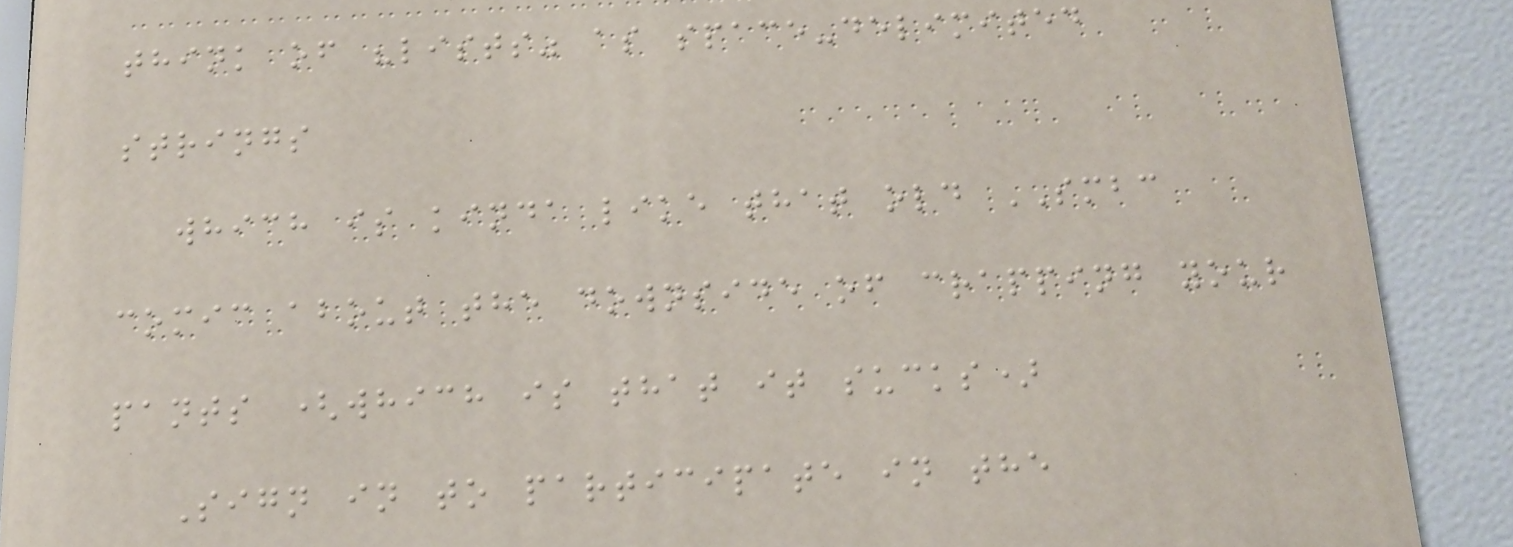think of "lists" as space-delimited
strings
which is kinda like that old SMBC
comic about the downside of crapping your
pants (which is that it sucks)
Sign in to participate in the
